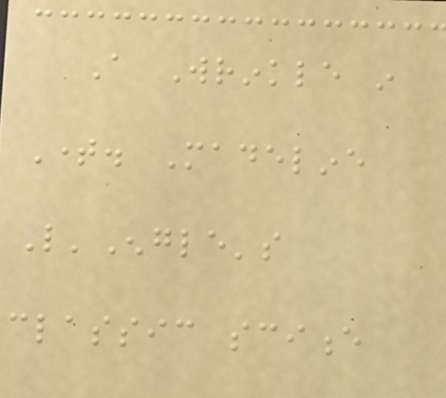A Wrinkle in
Time. Madeline
L'Engle's
classic science
